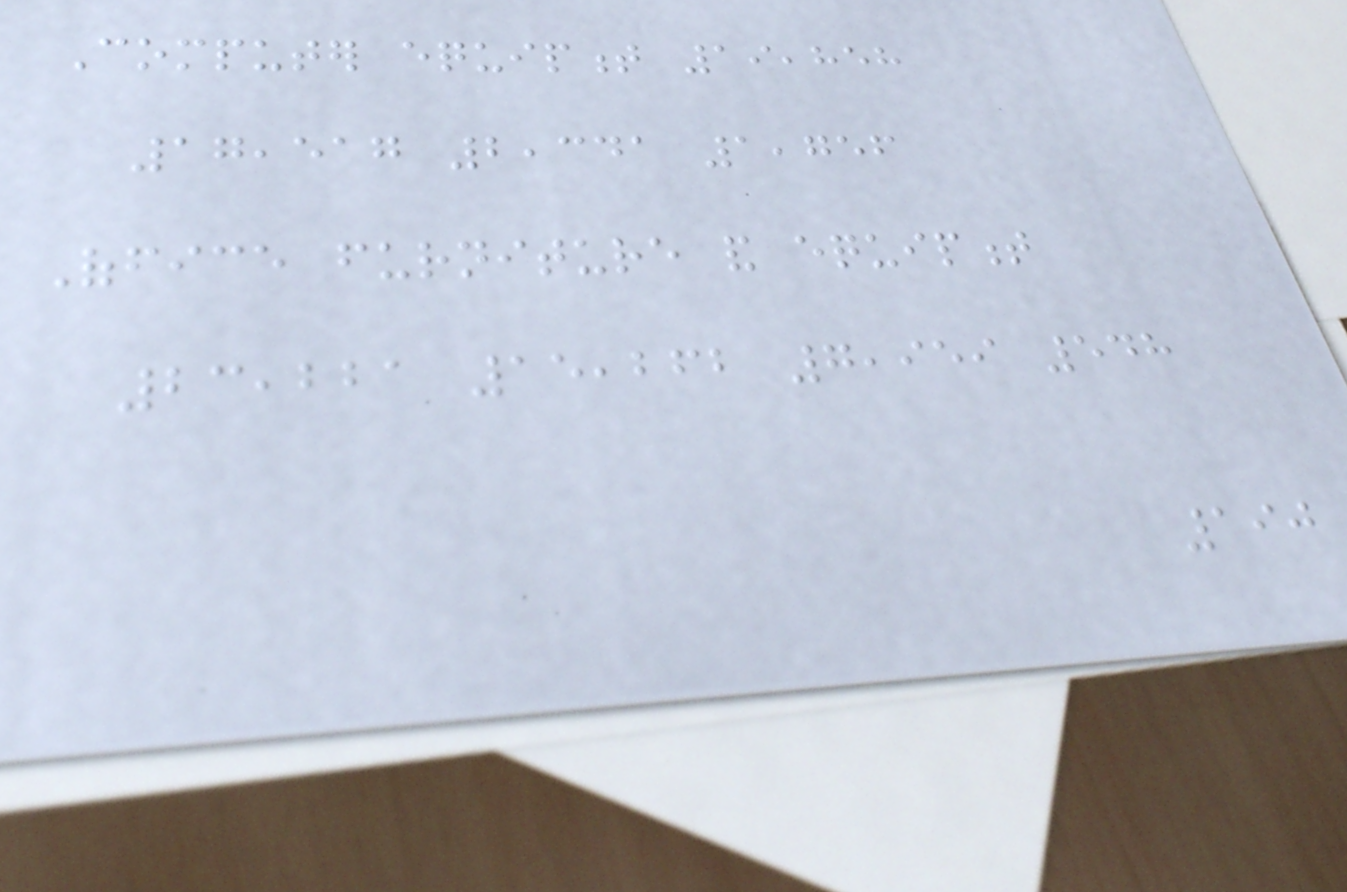Computer equipment 19,858
17,517 2,341 1,756
Office furniture and equipment
23,221 15,262 7,959 548
190
